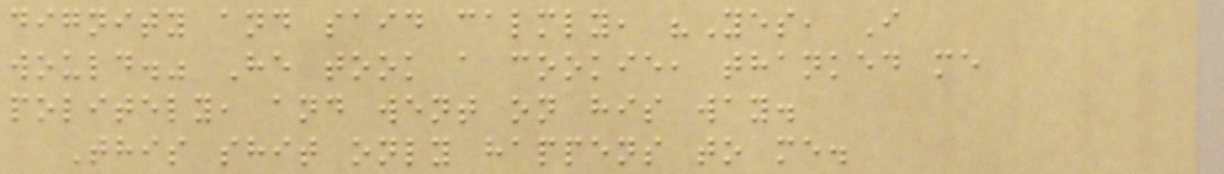dignity and said calmly, "Yes, I
would." He took a cookie, thanked me
politely, and went on his way.
This shit only happens to me.
